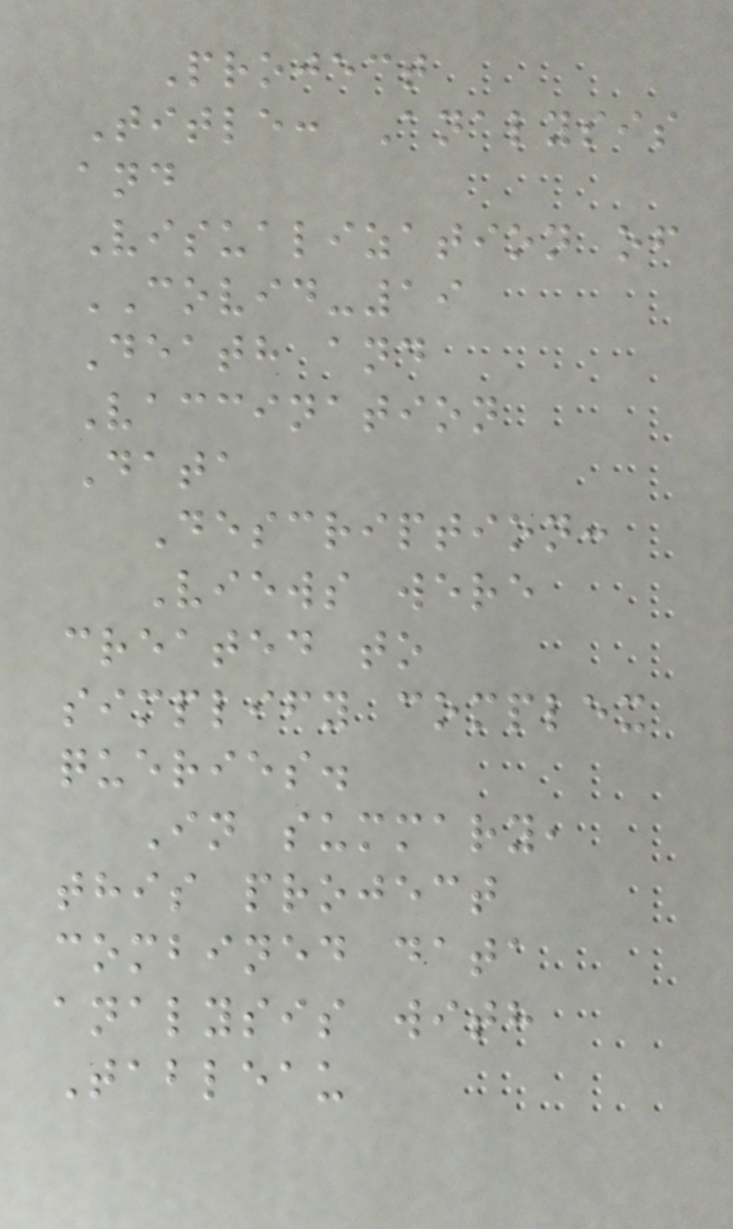Project
Title: Analysis
and
Visualization of
COVID-19
Death and
Vaccination
Data
Description:
Views were
created to
simplify complex
queries.
In summary,
this project
combined data
analysis with
Tableau
